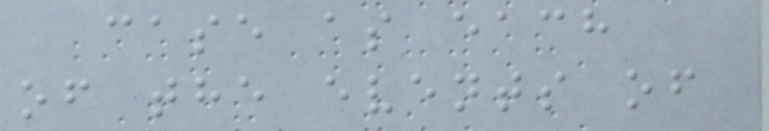case as each
of the events of
